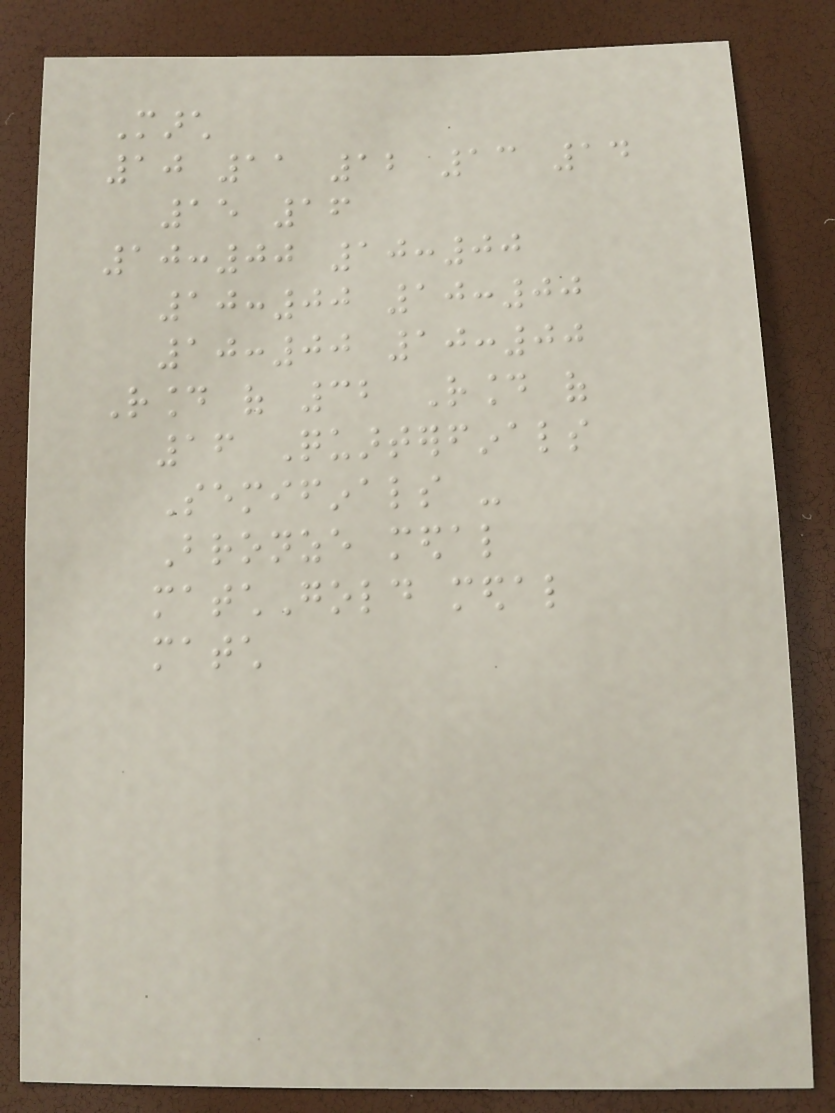March
10 11 12 13 14
15 16
10:00 10:00
10:00 10:00
10:00 10:00
Round of 32 Round of
16 Quarterfinals
Semifinals -
Bronze medal
matchGold medal
match
